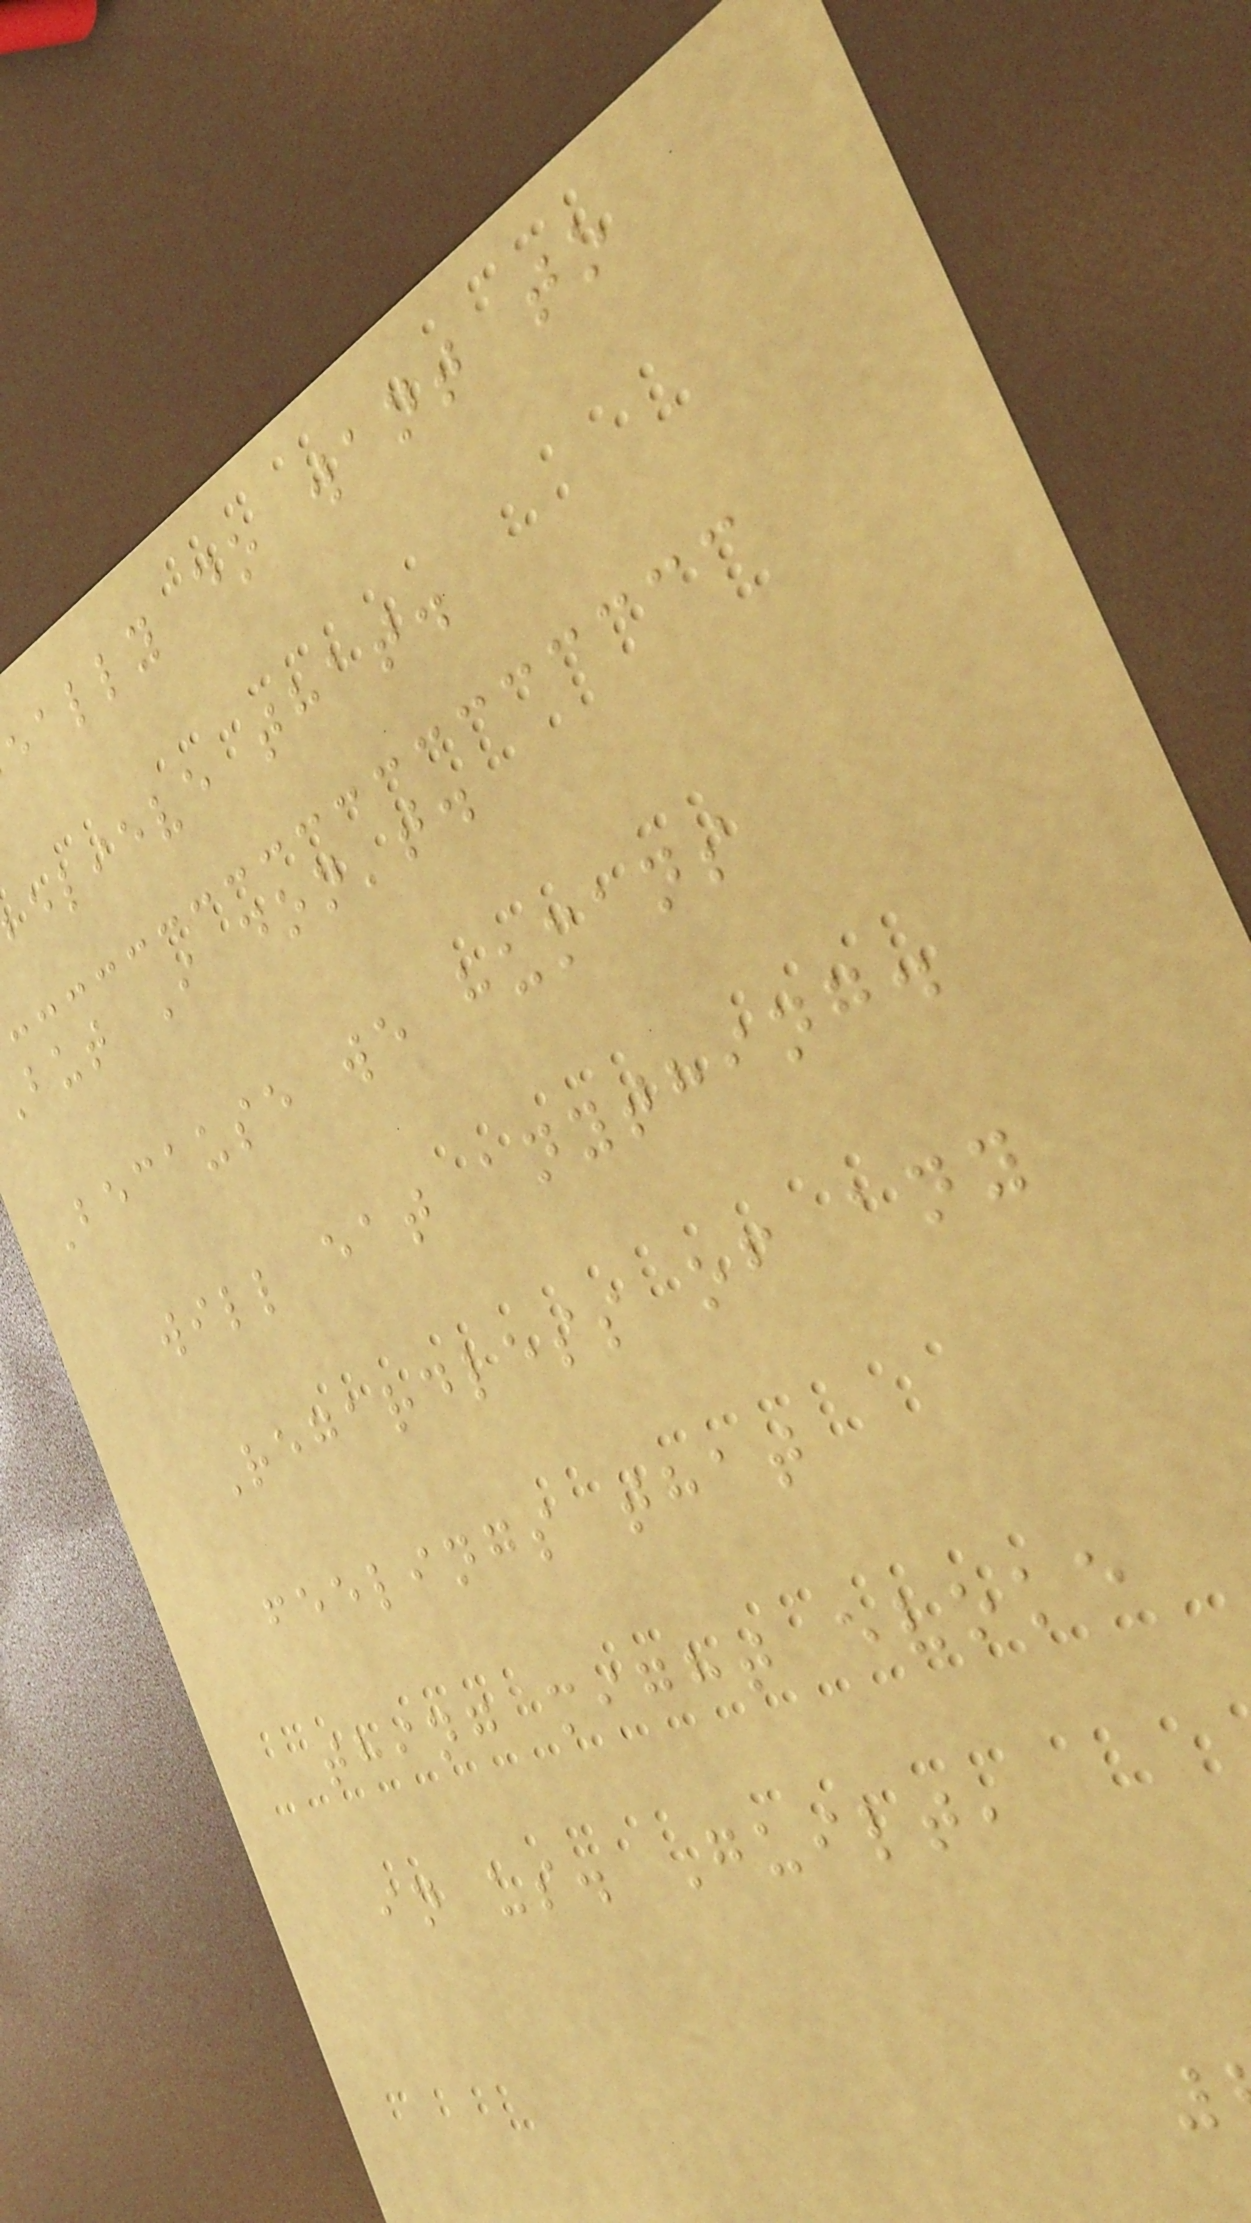eally do want to
elieve that.
but I don't.
Because we humans
will eat anything.
Regardless of any
feelings that
thing might evoke
in us. Guilt,
